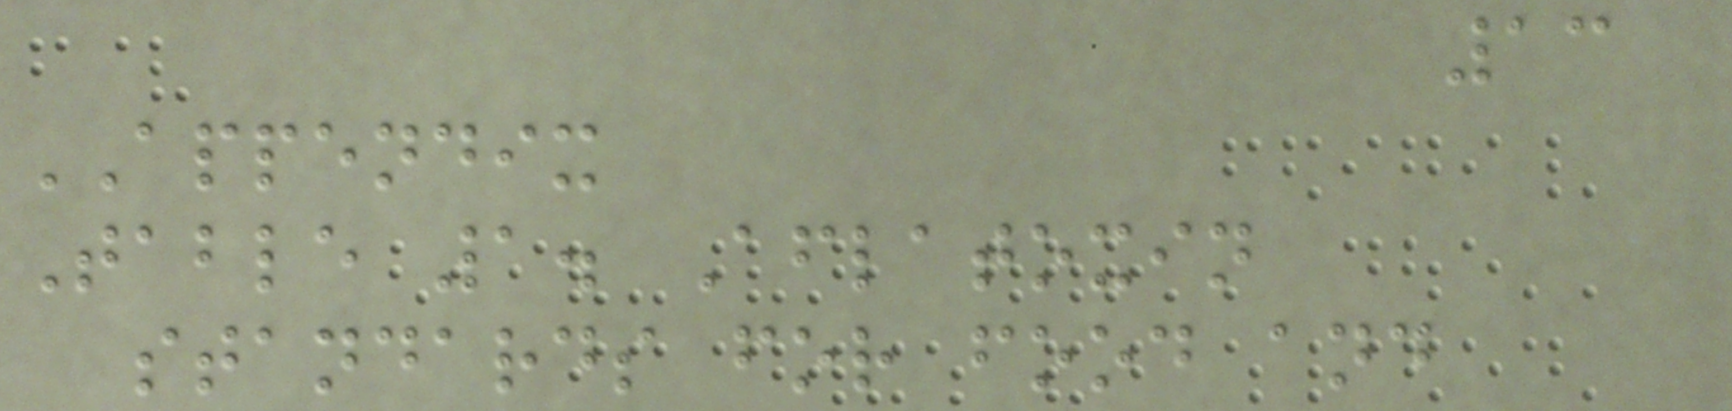13
APPENDIX
Table 1. Aflatoxin
standards for food and
